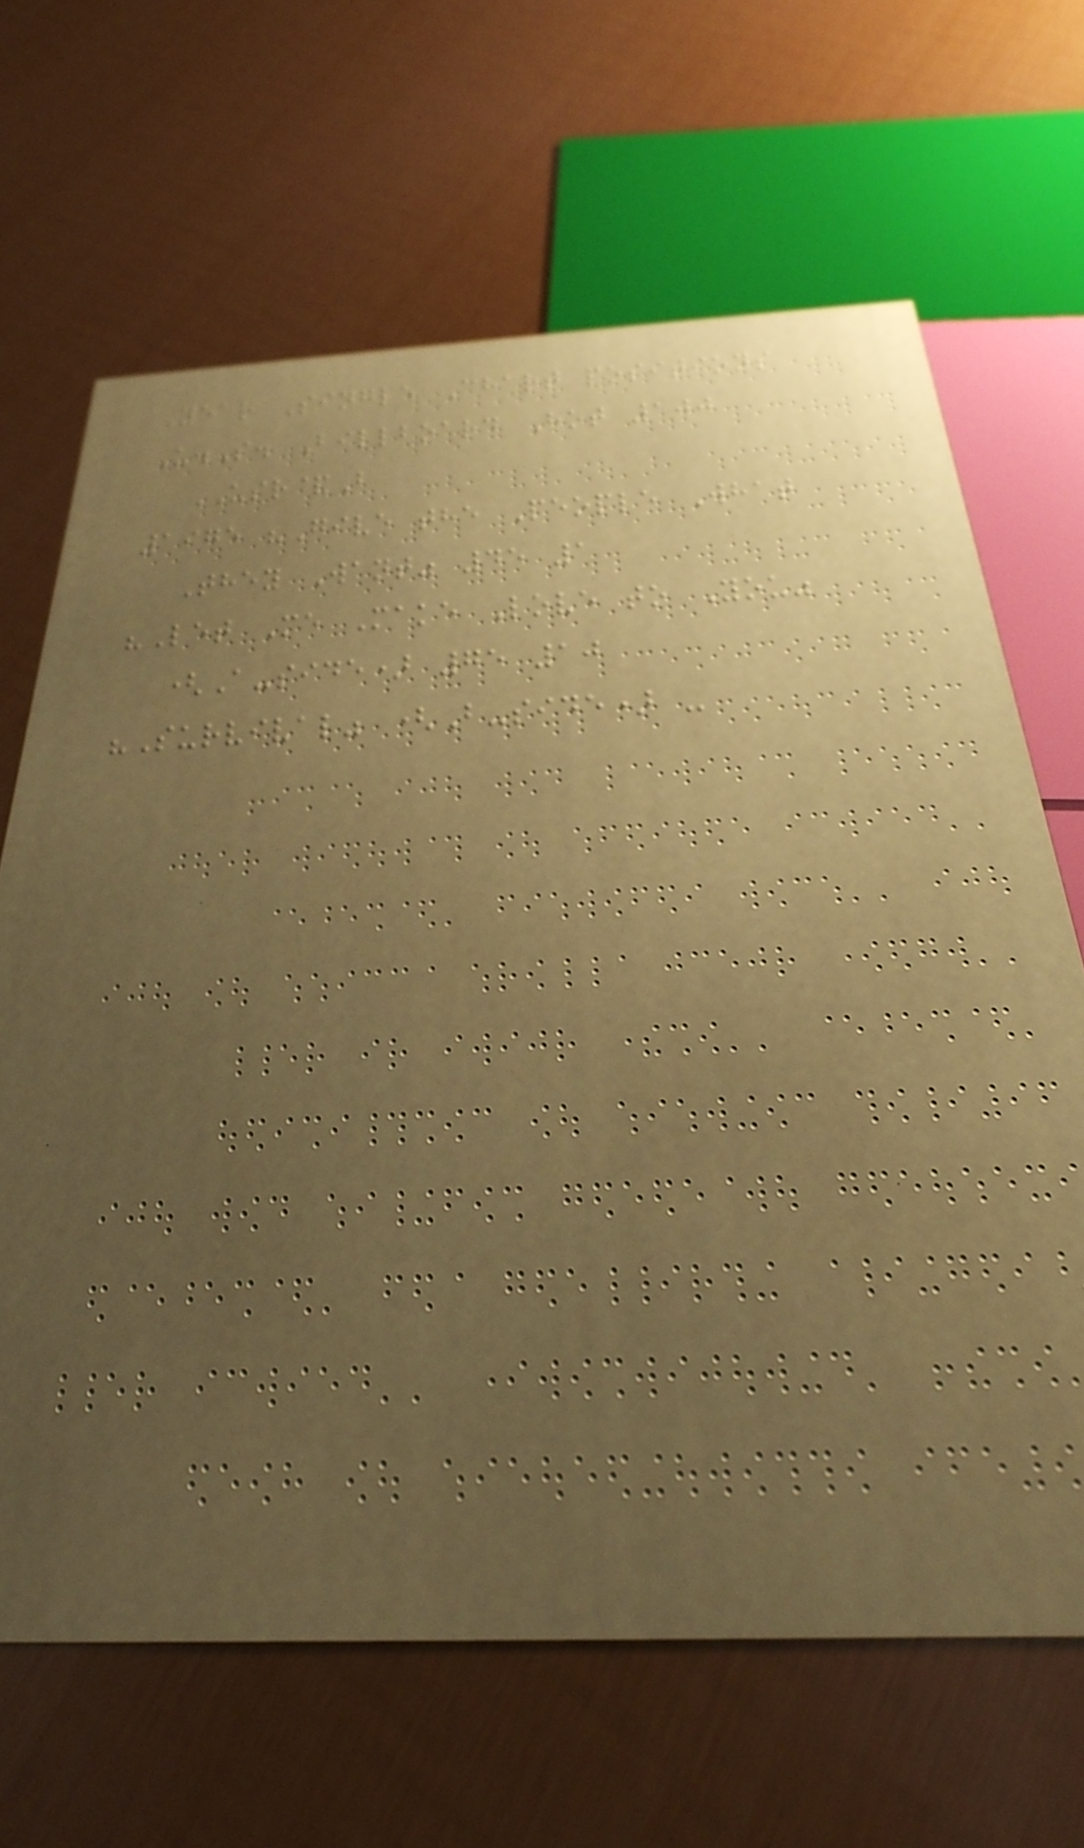Year Single Chart positions
U.S. Billboard Hot 100
USR&B
1975 "Give the People What
They Want" 45 1
"Let Me Make Love to You"
(A-side) 75 10
"Survival" (B-side) -
